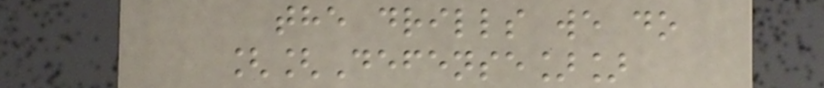the drills we do
[[Defense]]
